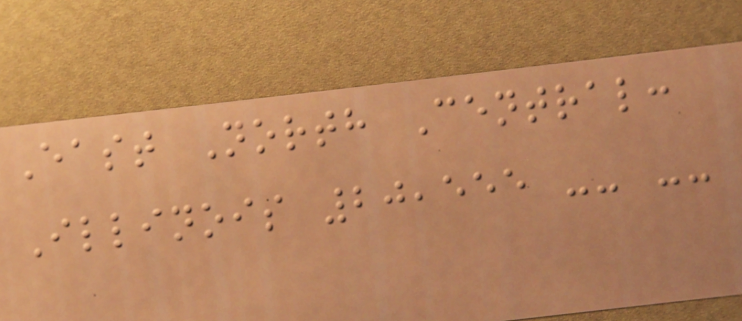East North Central:
Illinois 20,555 -- --
